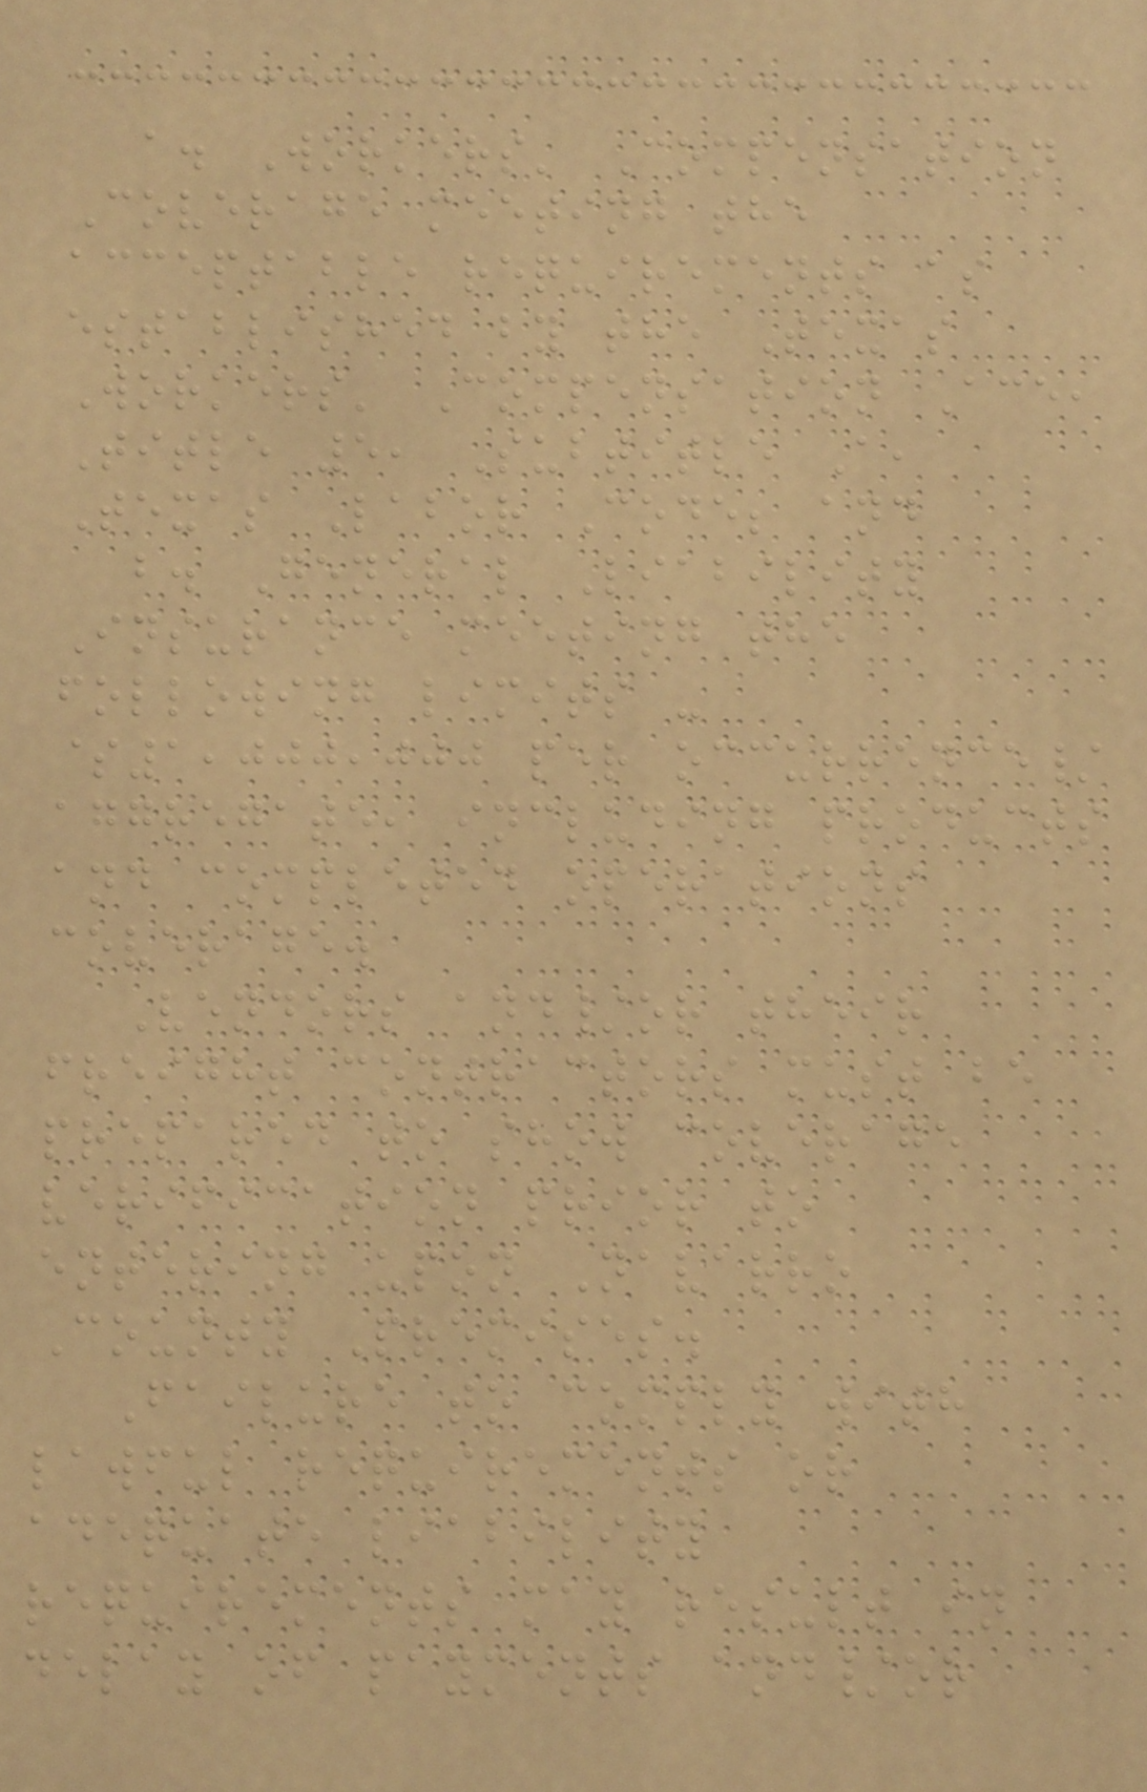a. Workers' Compensation
Coverage meeting the
acceptable requirements as
established by the Texas
Workers' Compensation Ace,
Title 5, Subtitle A,
Texas Labor Code; and
b. General Liability
Insurance meeting the
following limits -
$1,000,000 per occurrence/
aggregate, including products
and completed operations
coverage.
Vendors and/or their
freight contractors must be
prepared to show coverage
verification prior to
entering upon Navarro
County Premises.
Failure to comply with
lawful requirements or
adequate liability
requirements may result in
delay of payments and/or
